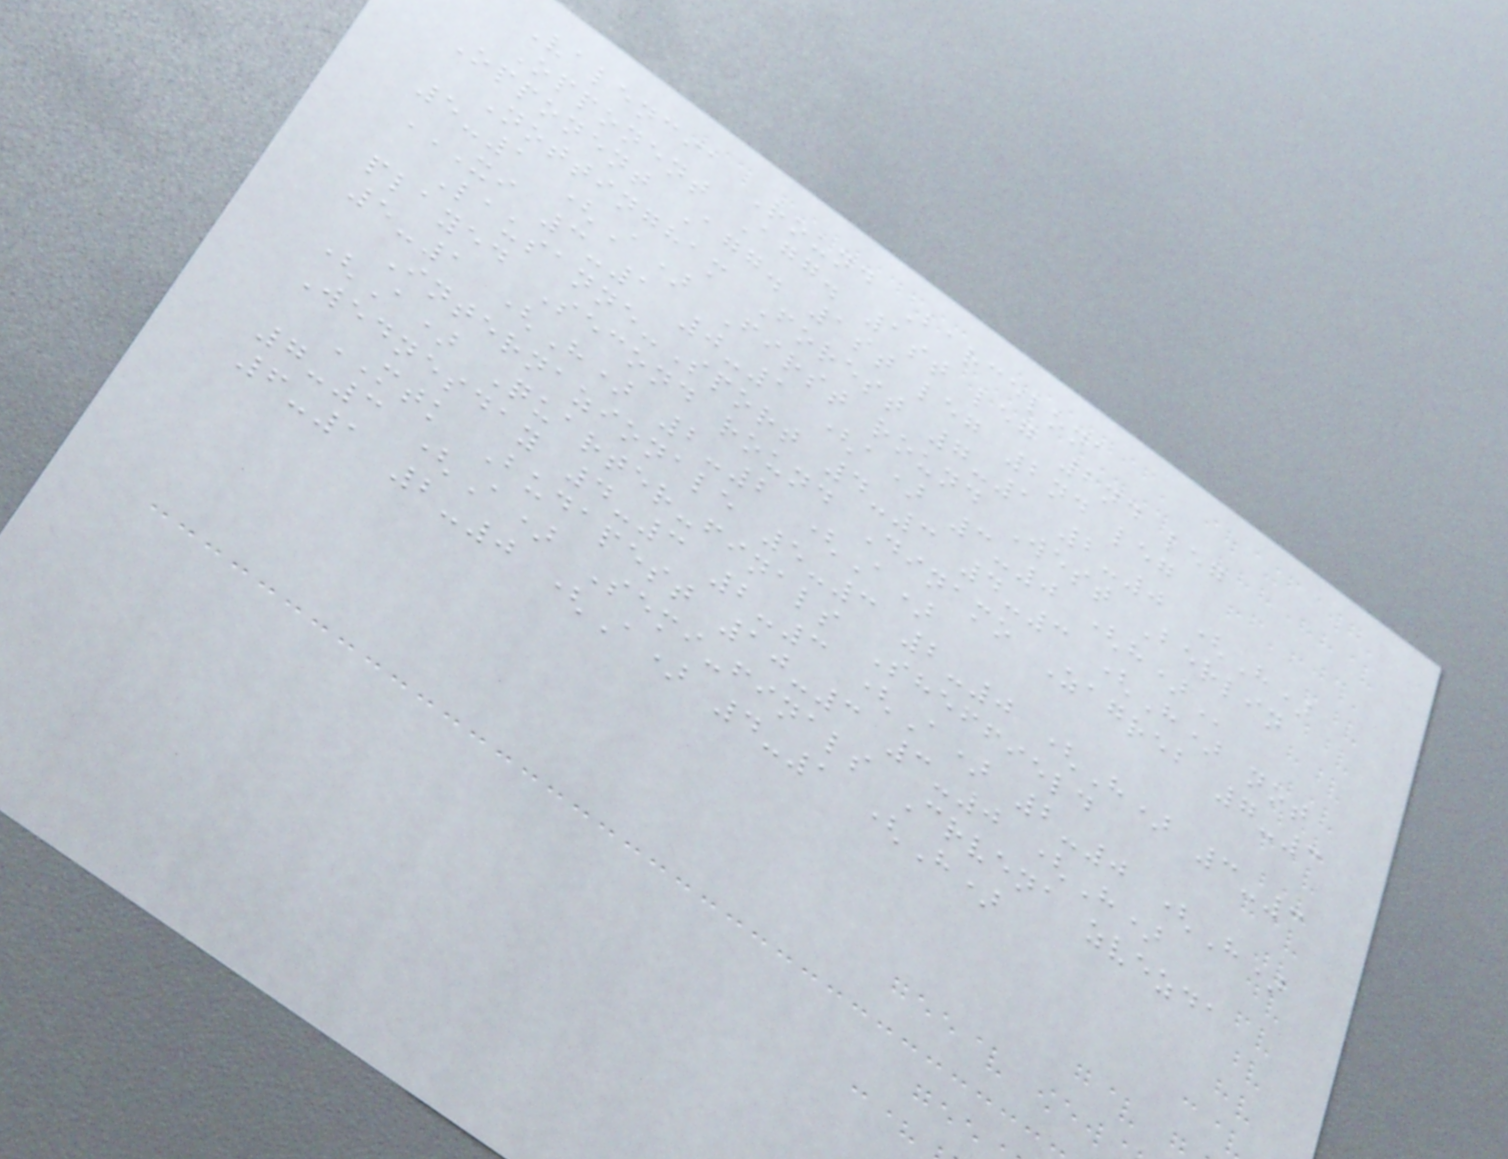Valencia Round Barcelona
Opponent Agg. 1st leg 2nd leg
Opponent Agg. 1st leg 2nd leg
Nottingham Forest 7-1 2-0 (H)
5-1 (A) First round West Berlin
XI 3-1 0-1 (A) 3-0 (H)
Lausanne-Sport 4-3 4-3 (H) not
played Second round Dinamo Zagreb 7-3
5-1 (H) 2-2 (A)
Internazionale 5-3 2-0 (H) 3-3
(A) Quarter-finals Sheffield
Wednesday 4-3 2-3 (A) 2-0 (H)
MTK Budapest 10-3 3-0 (H)
7-3 (A) Semi-finals Crvena zvezda
6-1 2-0 (A) 4-1 (H)
